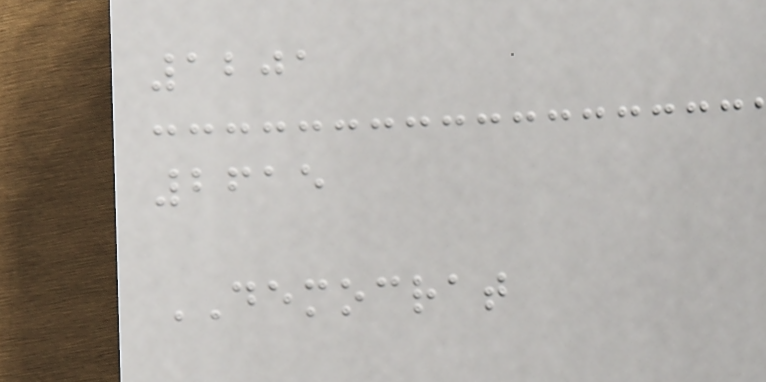1201
2615
DEMOCRAT
